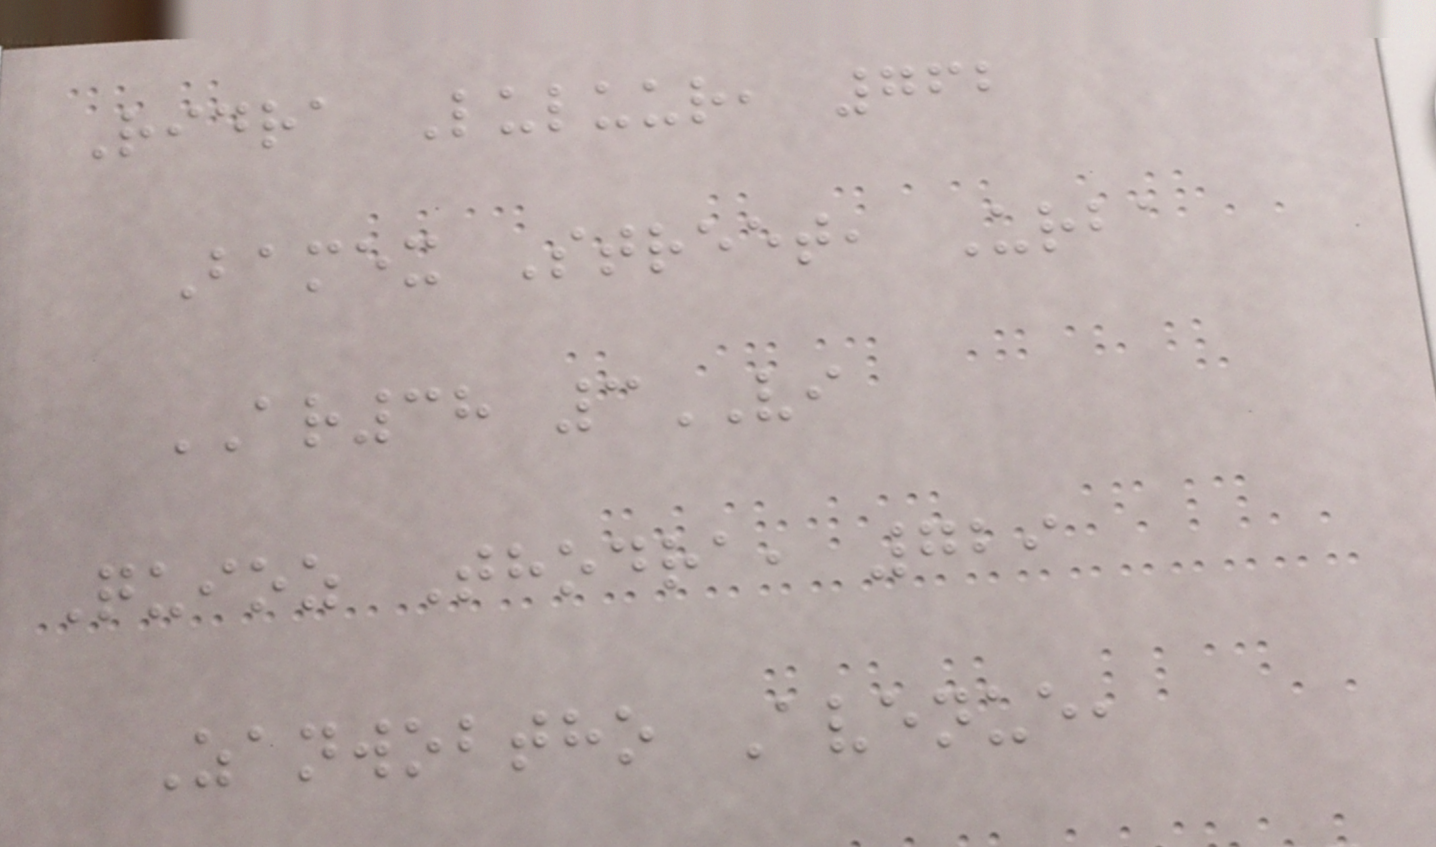Ridra Luluur, 762
Bamex Street, Urba
AR38 3VI
Quioz Thodra, 729
Zanwobtho Avenue,
